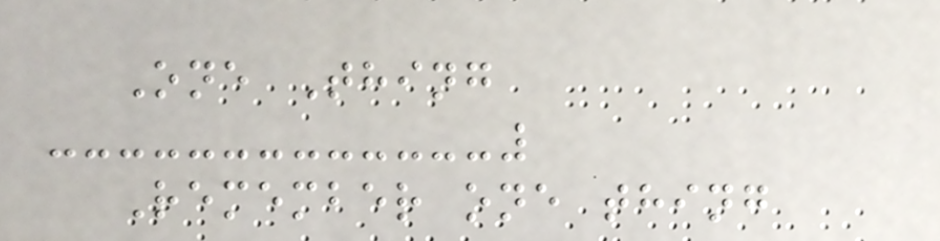One Thing
Remember one thing
